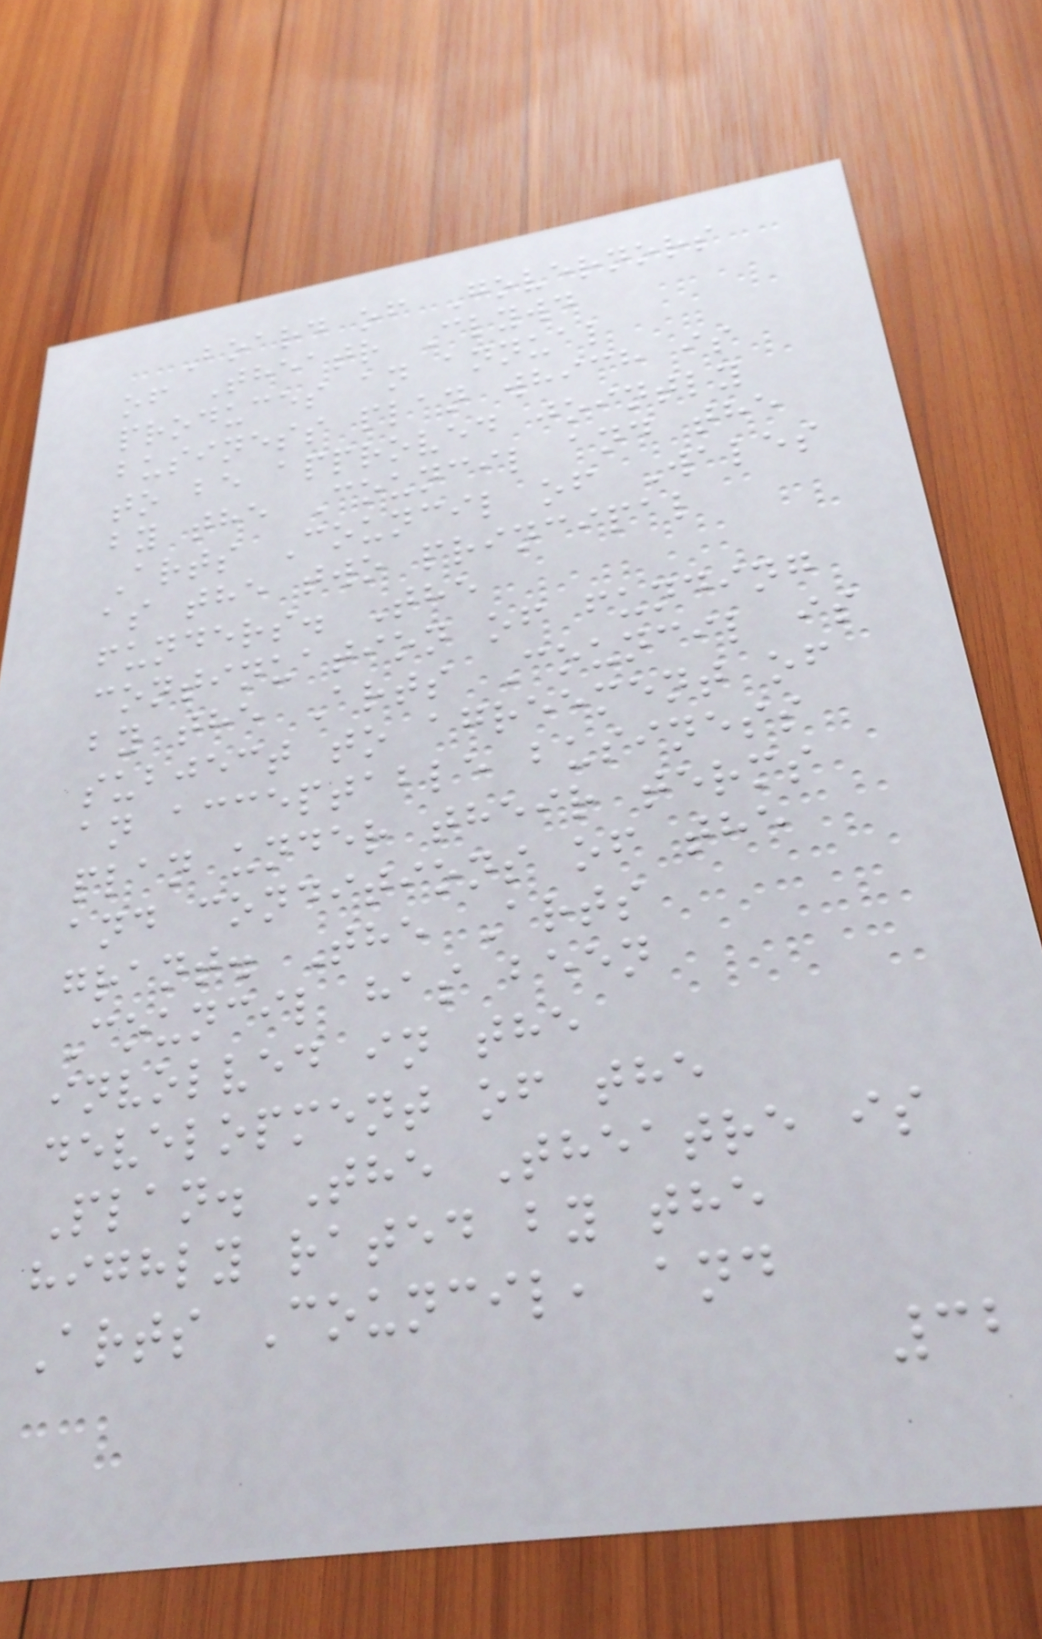Board of Governors
of Theatr Clywd
produces an annual
business plan which is
to be approved jointly
by the Council and the
Arts Council of Wales
as the two principal
funders. The
continuation of funding
by the Arts Council is
subject to agreement of
an acceptable business
plan under their terms
and conditions of the
grant. The Arts
Council has been
involved in the
development of the
Plan. The Theatre is
highly rated by the
Arts Council, and
32
